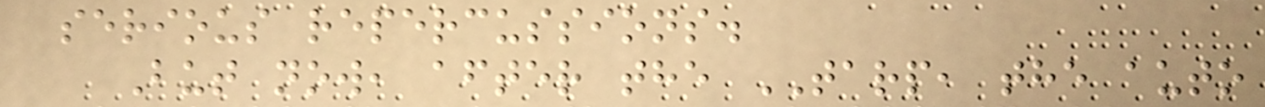serious repercussions.
But now, after the TARP, the auto
